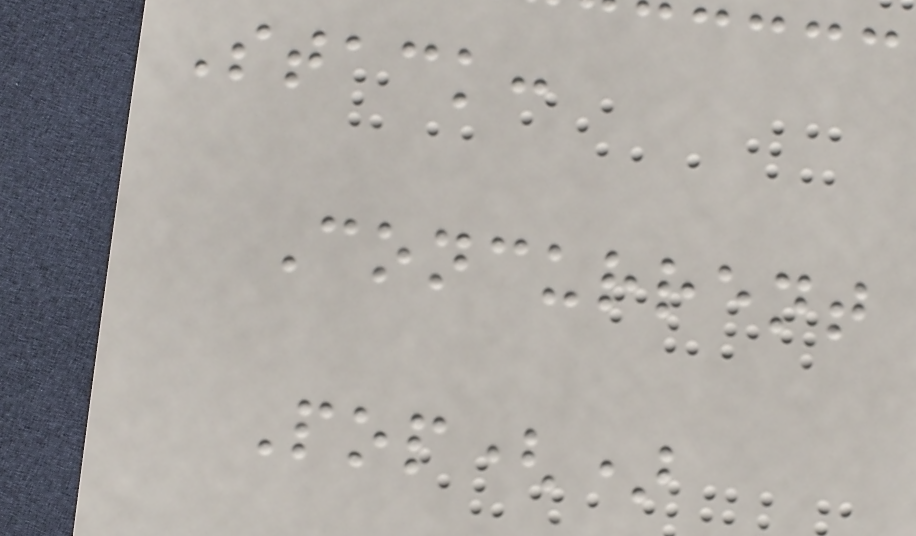Stack:
Concurrent
Pop()
